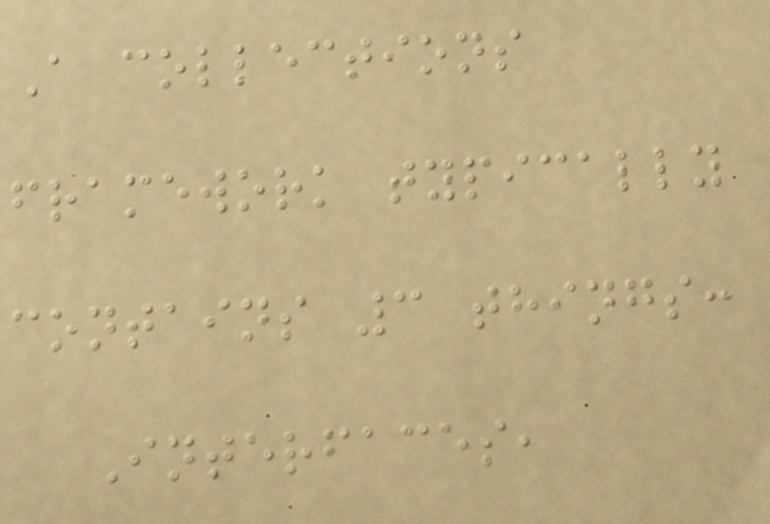A collections
framework typically
contains 3 things:
Interfaces,
